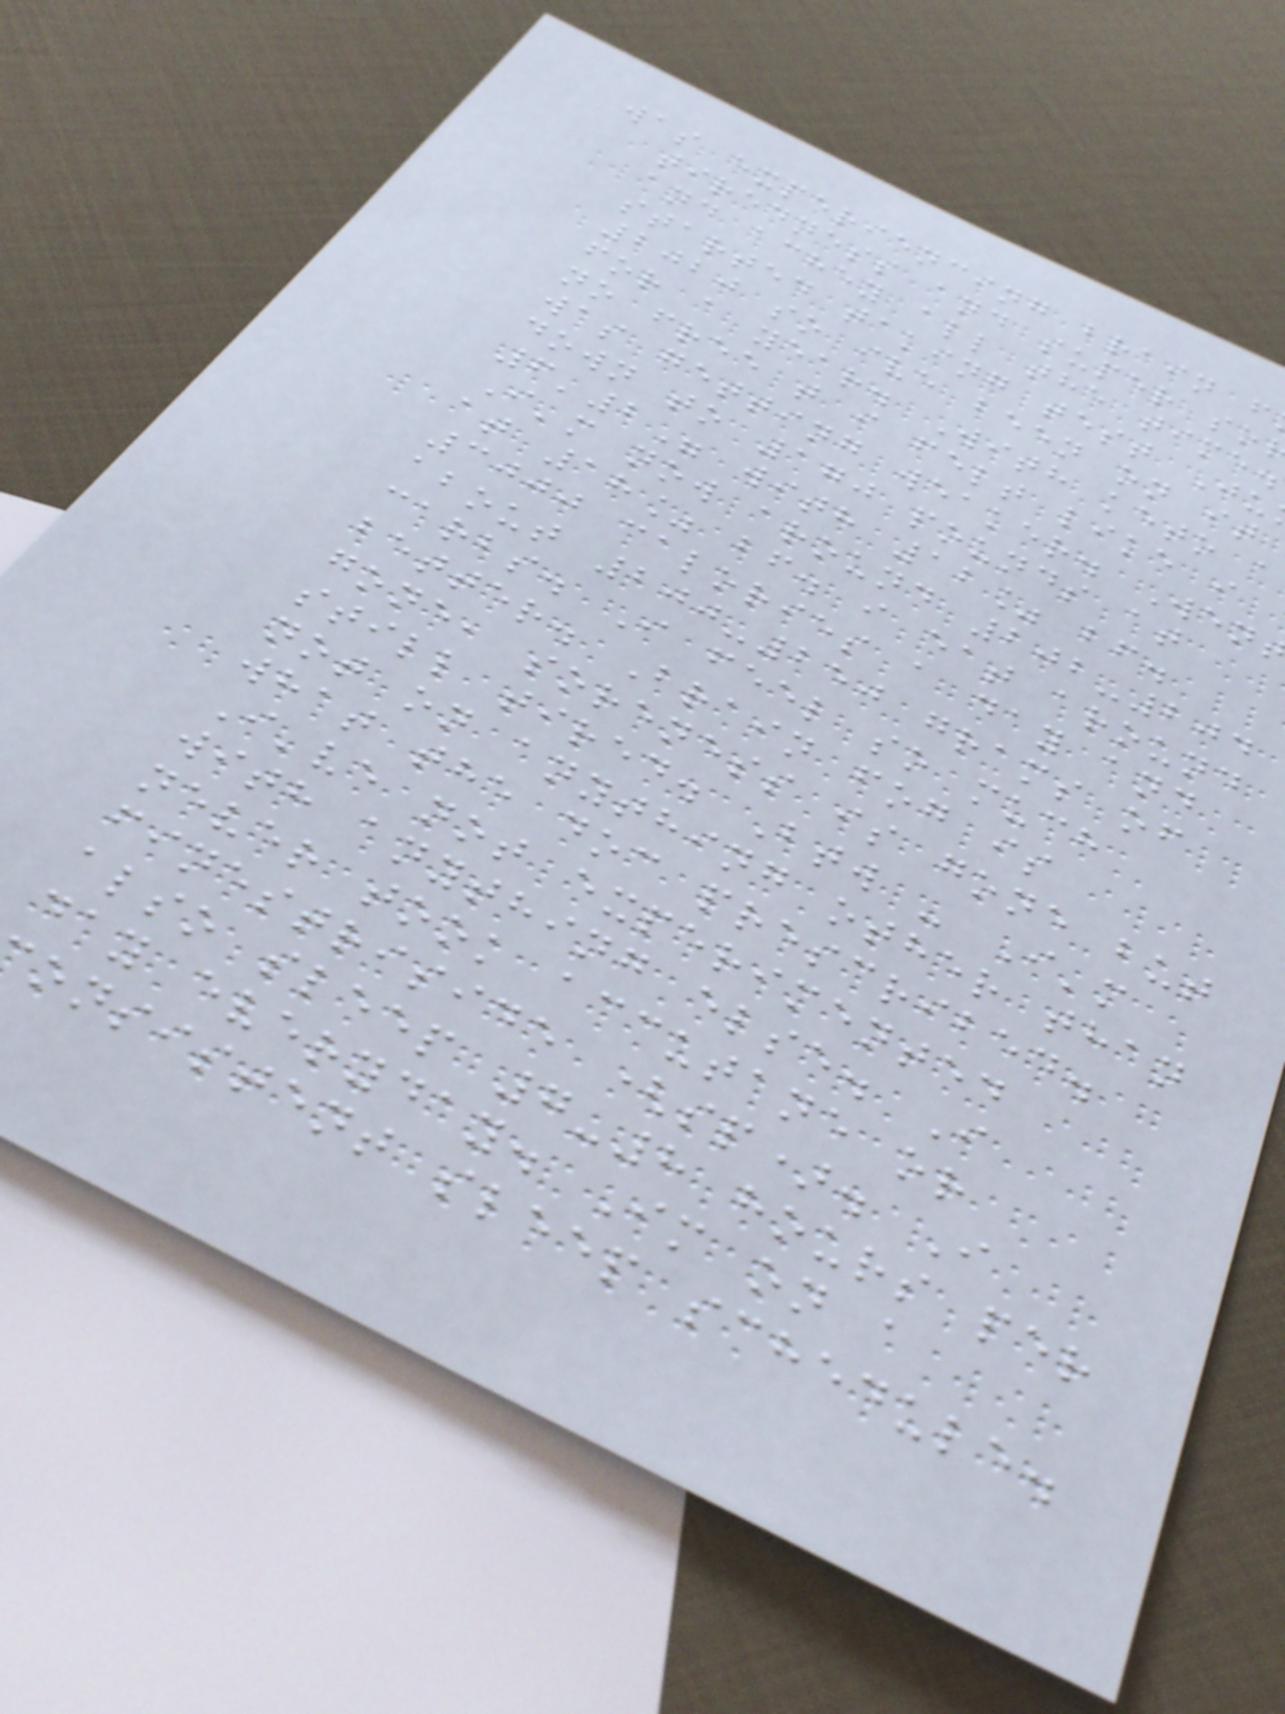was experiencing brain f
tiredness and super so
and achey all the time.
started taking test Ju
2020 so ive been on it
for a year. With keto a
no free t i felt like i
was getting weaker. Wen
down to 170 pounds at
6'2" with 12% bf.
I'm now around 202-204
at 18% bf. i eat around
3000 calories a day and
about 200-250 grams of
carbs. I feel so much
better. Brain fog is
gone, soreness is gone but
still tired. Btw - I'm
not on anything other than
what the doc prescribed.
I've not experimented
with anything else. I
never took accutane or
finestriside (sp). I
also sleep 7-8 hours per
day everyday. Im on a
onsistent sleep schedule.
